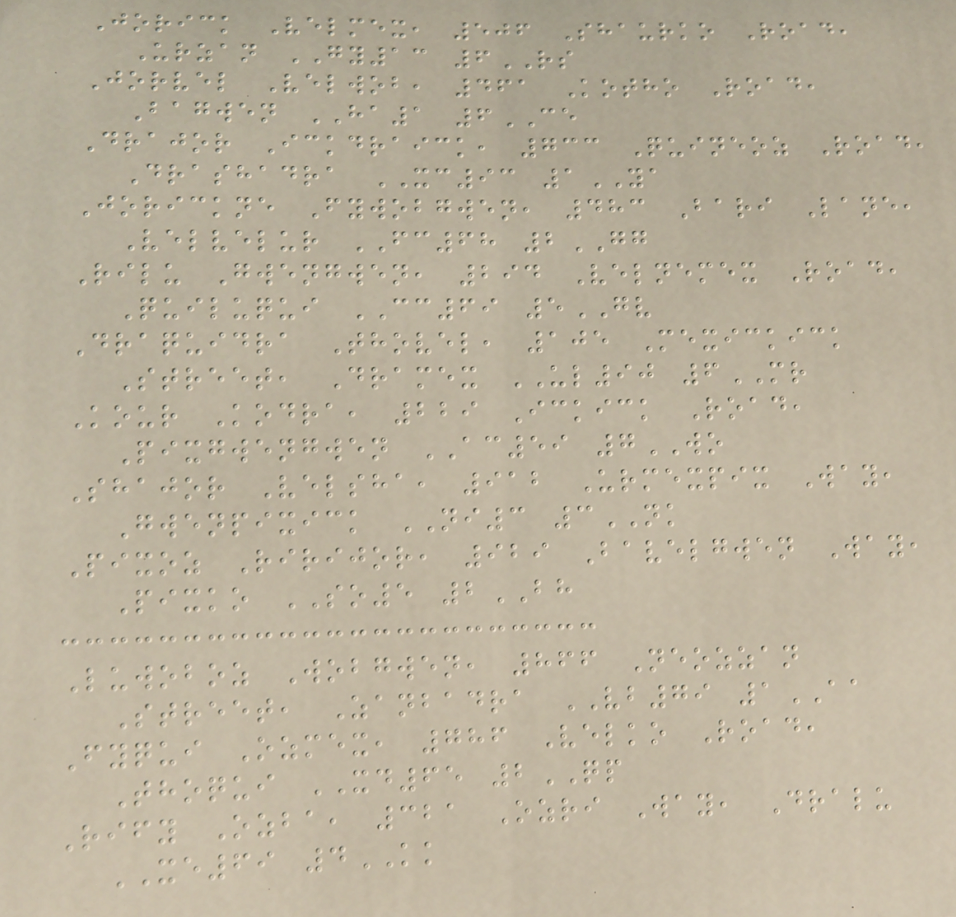Jorick Velmex, 506 Shaurko Road,
Urzan GY13 6RS
Jorvel Velwob, 461 Kotho Road,
Bagwen HA1 6CE
Drajor Ickdraick, 733 Quineoz Road,
Drashadra XC93 1YA
Jorickne Fywobgwen, 483 Bari Lane,
Velvelur FC68 2GG
Rilu Gwengwen, 294 Velnemex Road,
Quiluqui CC69 5GV
Draquidra Thovel, 105 Mexickick
Street, Dramex UL90 6MR
Kour Kodra, 229 Ickick Road,
Pixgwengwen AC59 7WO
Shajor Velsha, 912 Urmexpix Way,
Gwenpixick NI3 3NK
Pixoz Ririjor, 929 Bavelgwen Way,
Pixko SO5 2BH
Luwoboz Wobgwen, 866 Neozzan
Street, Zanbadra VB79 1AA
Fyqui Ozmex, 786 Velko Road,
Thoqui XD65 2QP
Rify Ozba, 321 Ozri Way, Dralu
XE69 4KK
